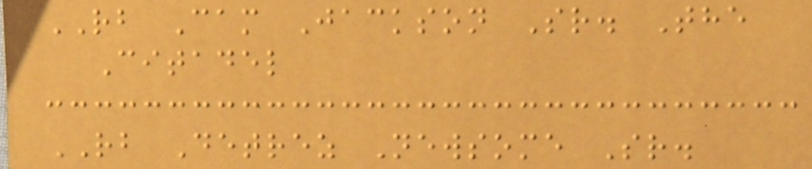RB Cam Jackson Sr. The
Citadel
RB Detrez Newsome Sr.
